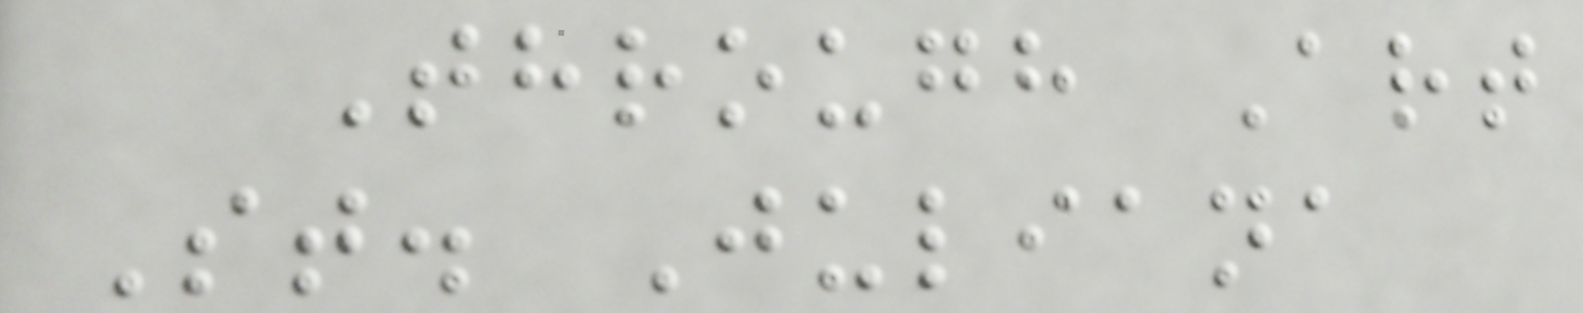Through Art
St. Juliana
